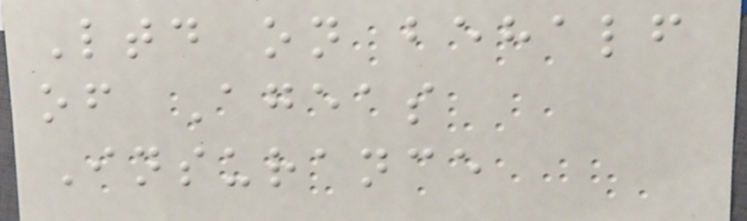Ltd on behalf
of Ageas
Insurance
